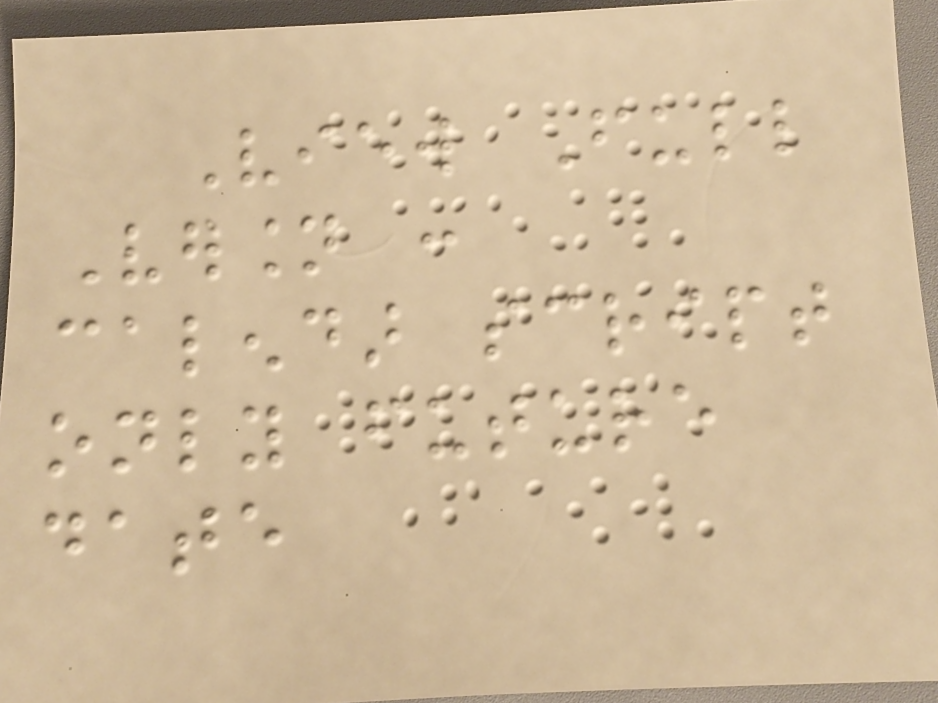View Full
Version :
calendar script
only future
date
